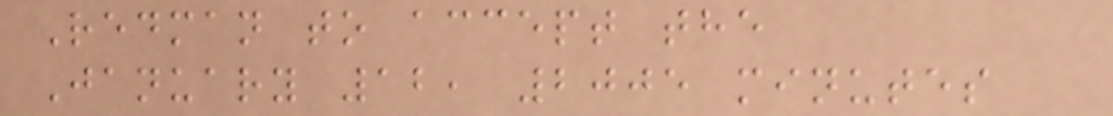Redman to accept the
January 12, 2005 minutes
